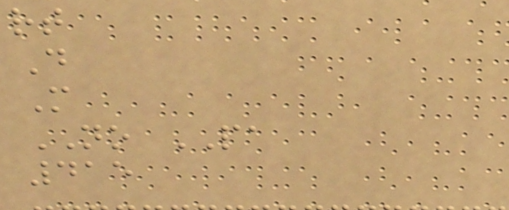rt
D
M
NO PA
415
